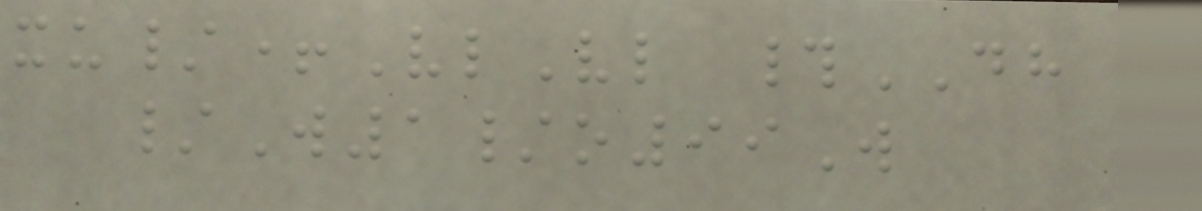xu/+VlVl #DH
/W1/o99W
